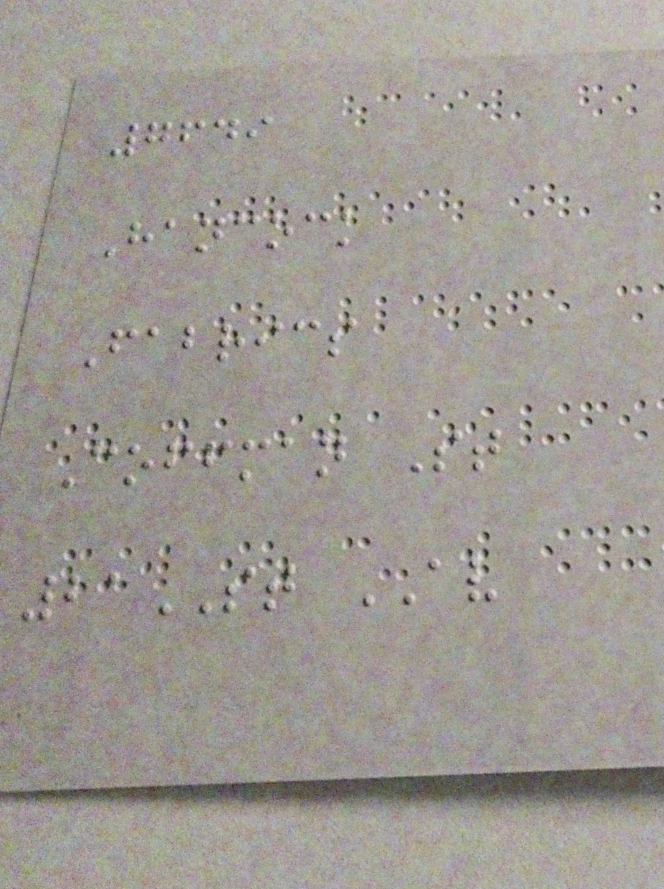7649
Hancock
Fabrics
Coffman St
21ST AV
